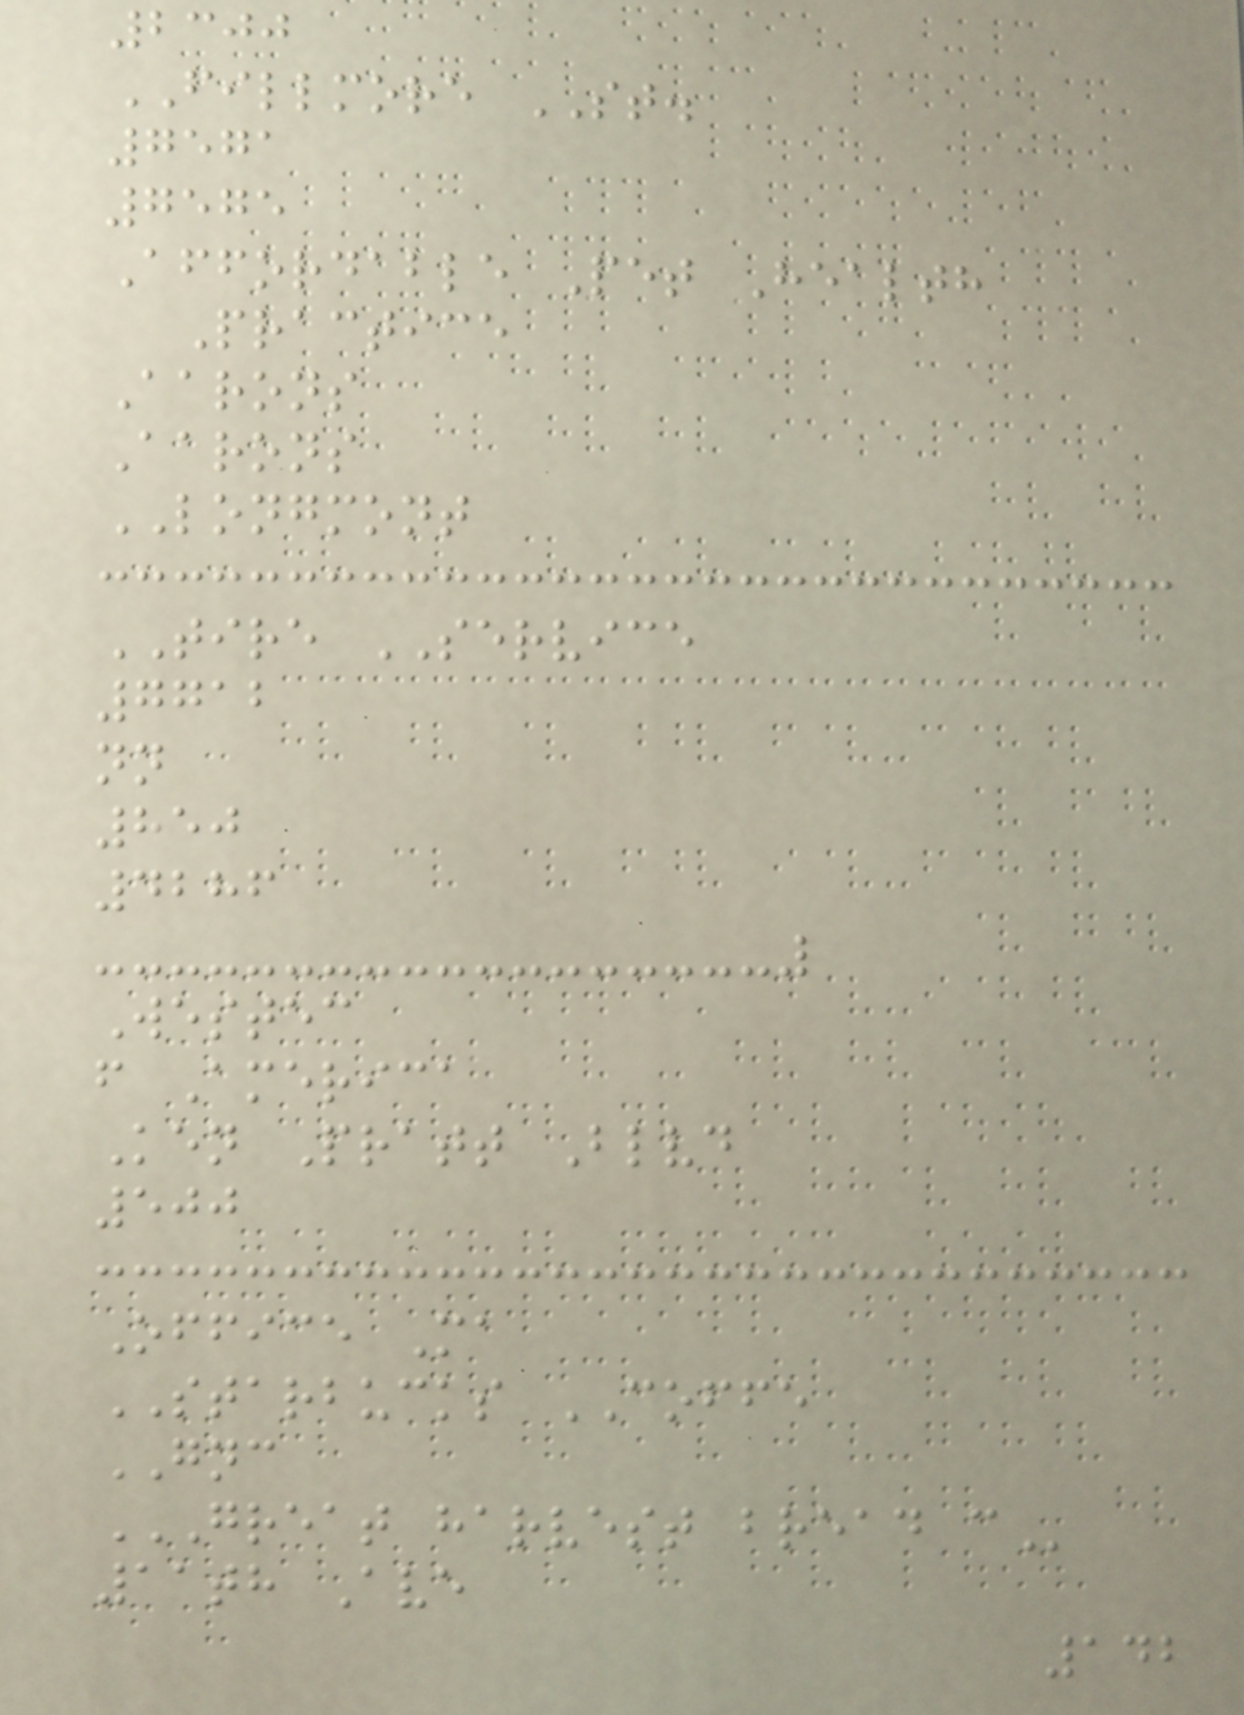2300
FILLMORE ST.
7571
7575
Affordable Pet Health
Practice
Aarons
Aarons
LONGMONT
TIRE SERVICE
7712
nn
850
4286
Westec
f America
Ken Pratt Blvd
500
Office Ma
STARBUCKS COFFE
GNC
GREAT HARVEST BREAD C
11th Ave
142
